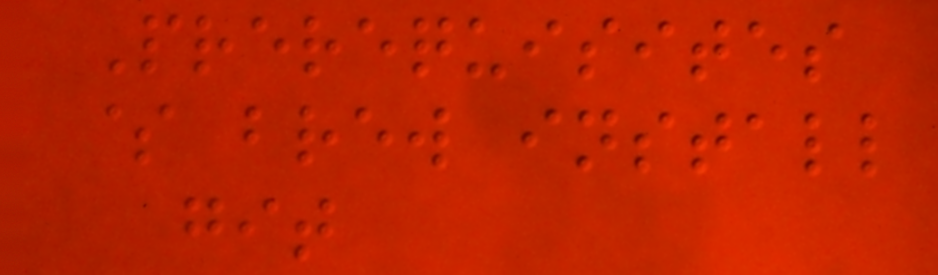Prerequisites
$ brew install
git
